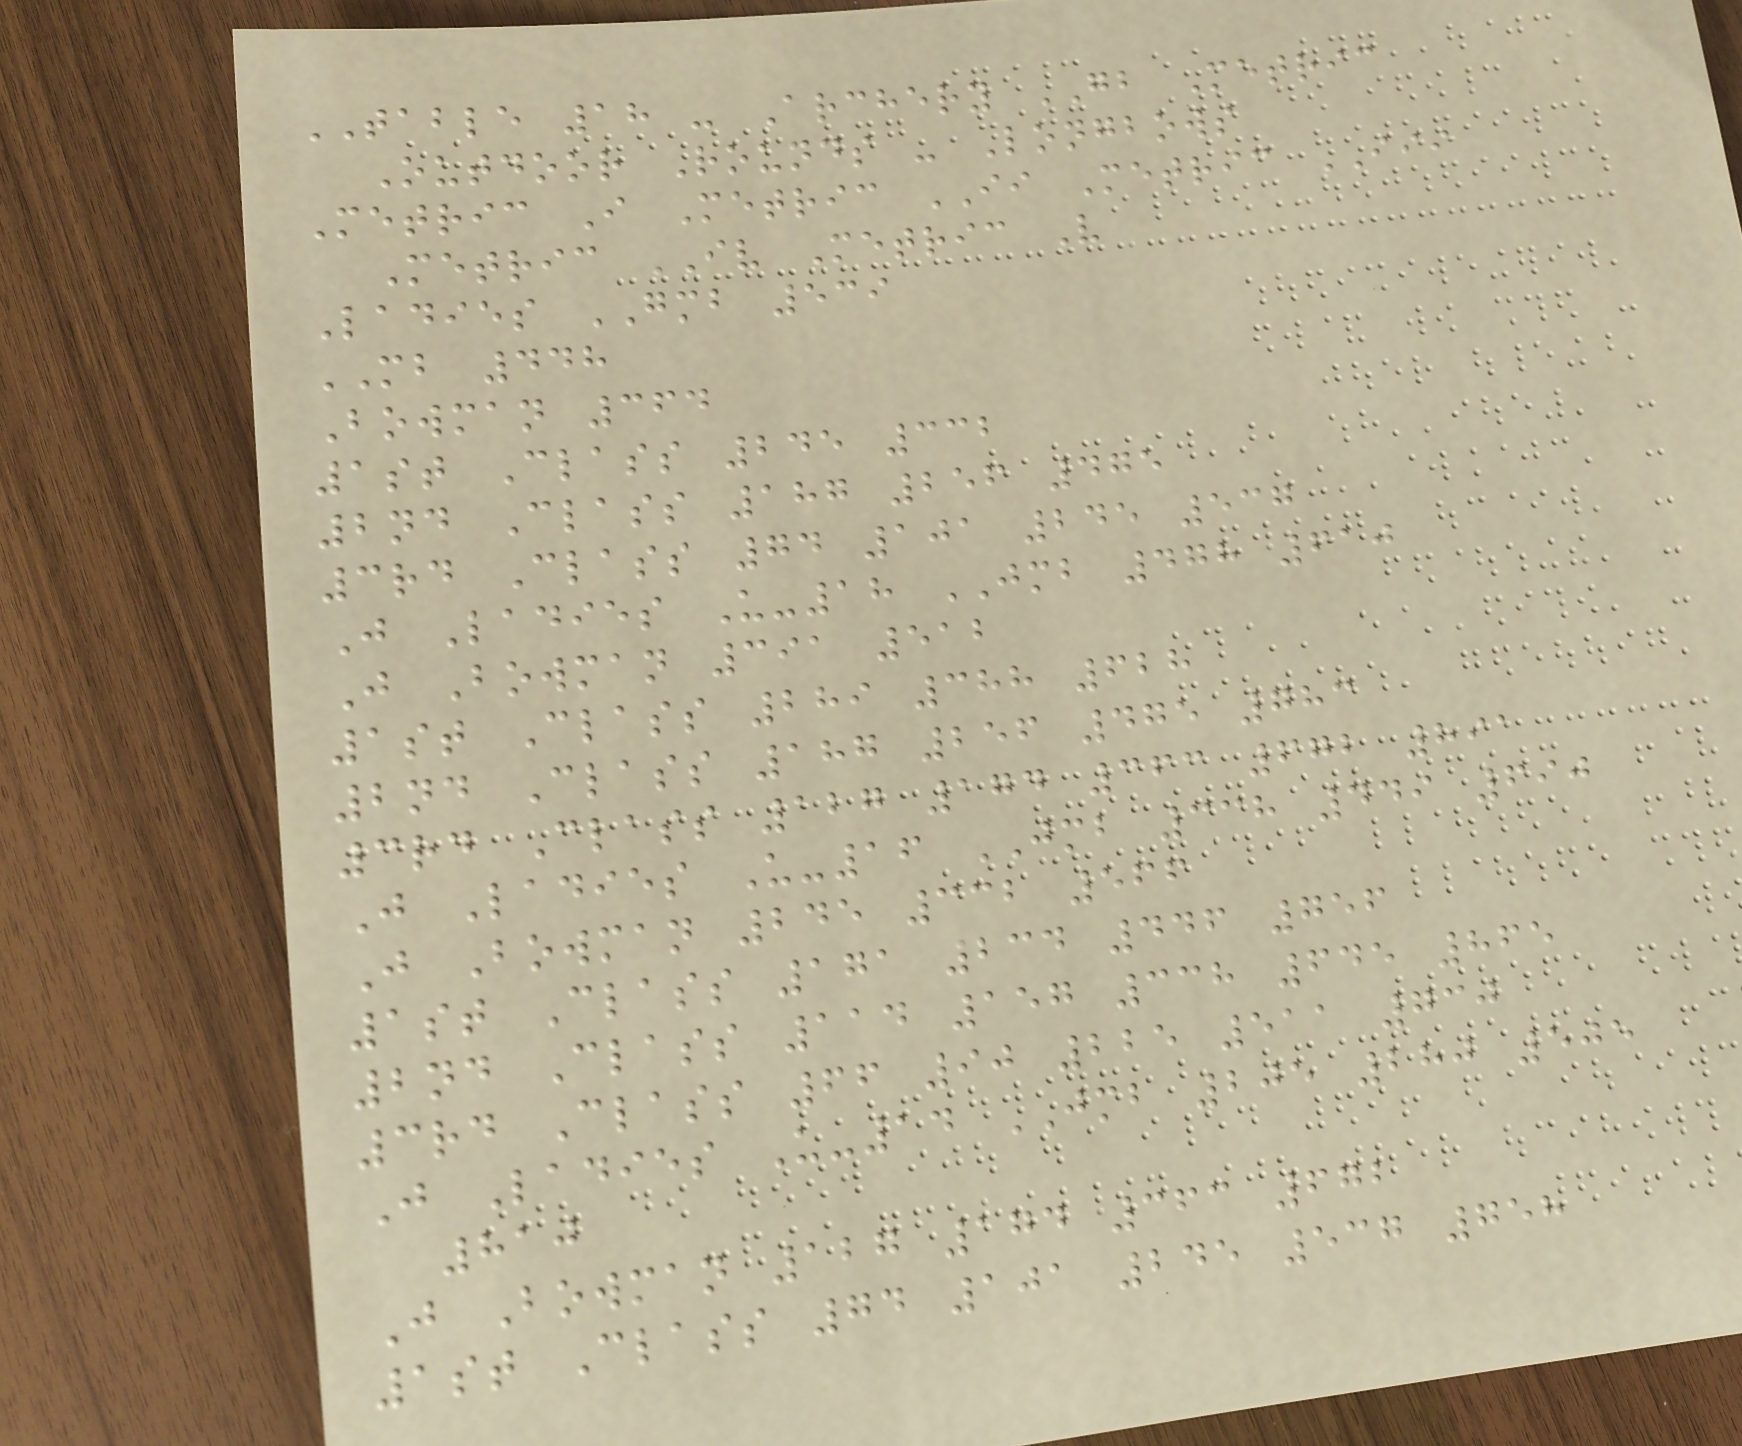TABLE 18 - Archery GB Metric
Outdoor Rounds - Longbows
Metric I Metric II Metric III
Metric IV Metric V
Ladies GMB 539
MB 448
Bowman 364
1st Class 245 332
2nd Class 187 256 475
3rd Class 74 101 245 537
J Ladies U-18 JMB 478 610
J Bowman 391 512
1st Class 289 388 628
2nd Class 187 256 475 783
3rd Class 127 174 363 672 891
J Ladies U-16 JMB 338 449 690
J Bowman 245 332 566
1st Class 171 234 446 756
2nd Class 114 157 338 645 865
3rd Class 66 90 225 511 730
J Ladies U-14 JMB 205 280 505
810
J Bowman 127 174 363 672
1st Class 74 101 245 537 758
